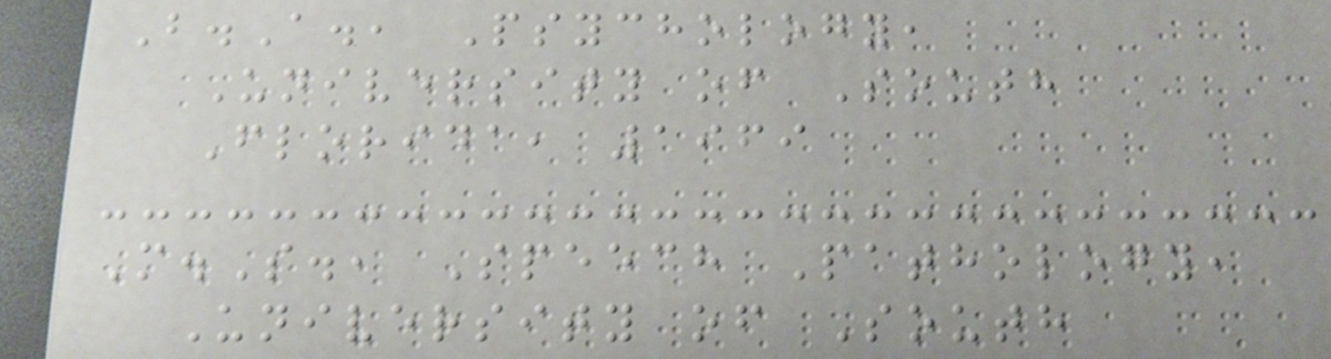B.A., Psychology,
University of South
Florida, 1969
M.S., Speech Pathology,
University of South
